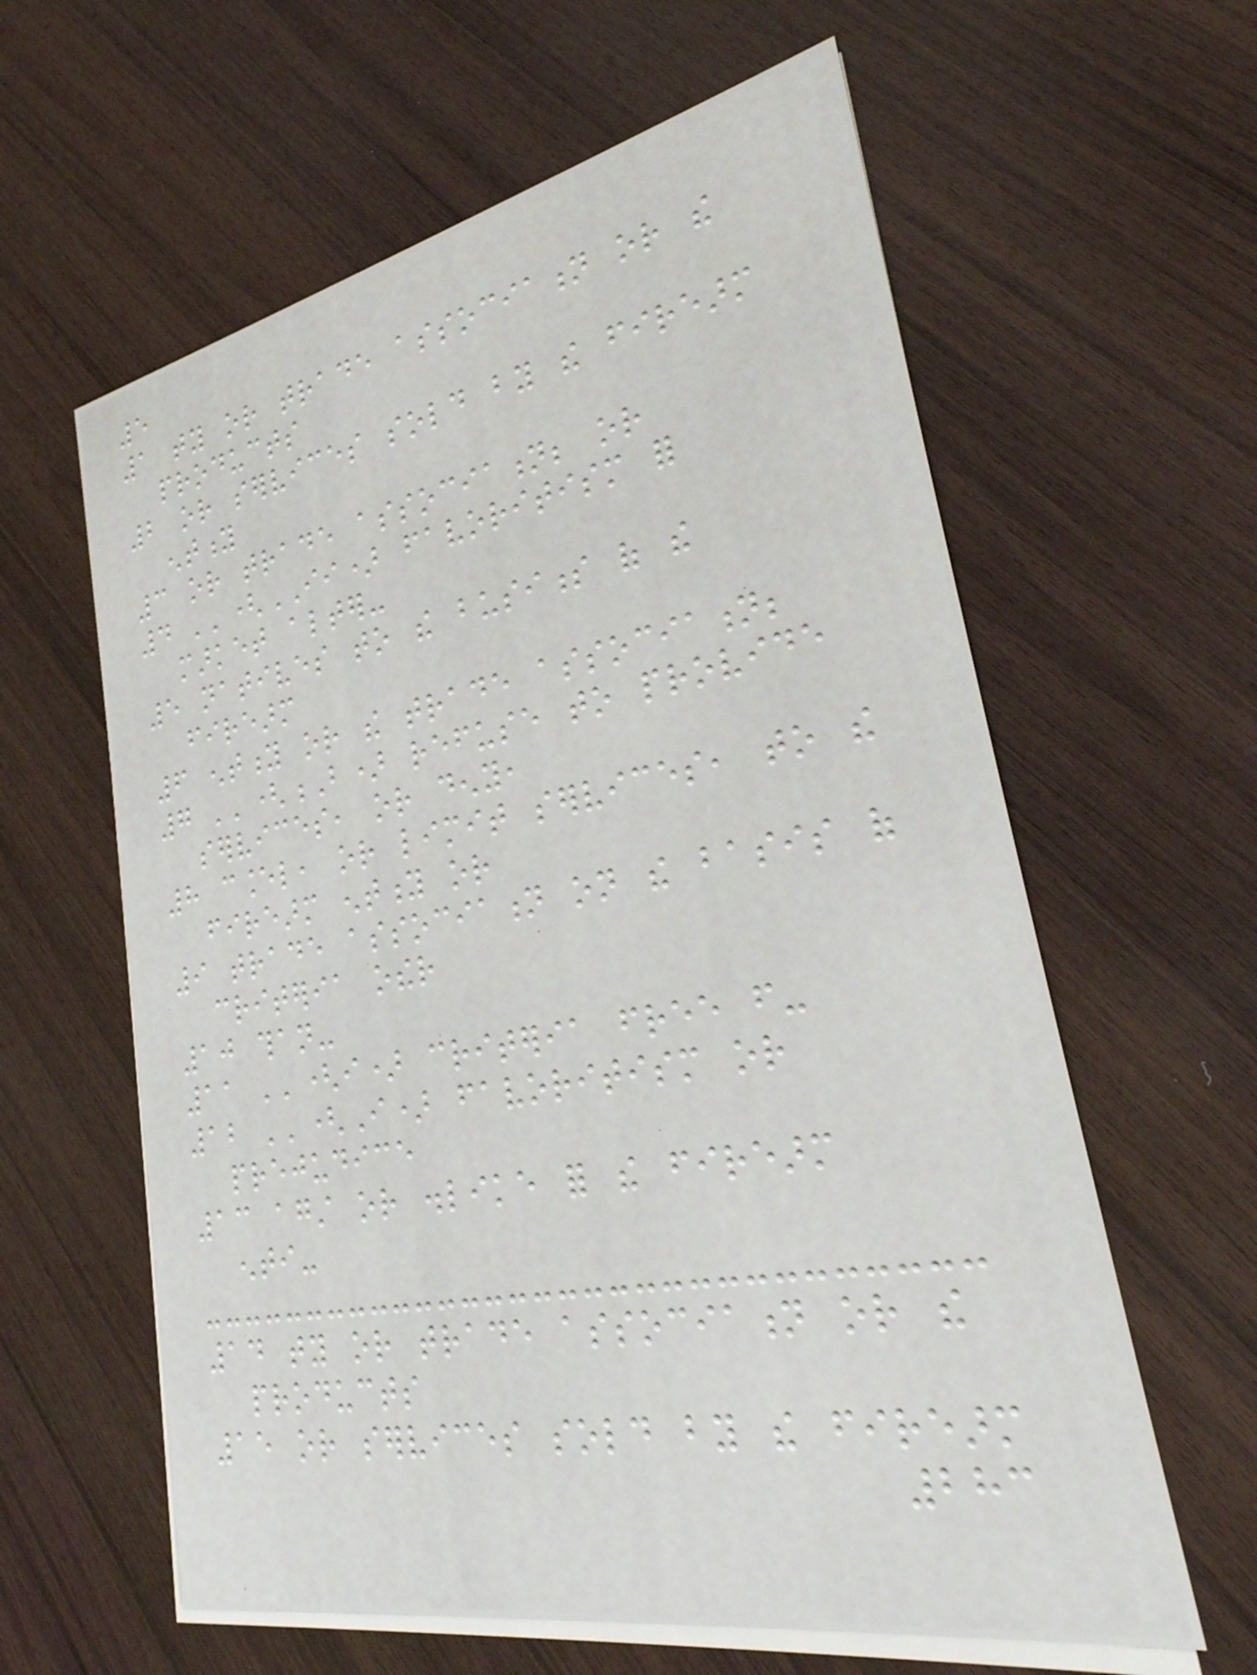5
1 ty or trade association or the
products
2 or services sold by the firearm
entity
3 or trade association; or
4 ''(II) favoritism for
market alter-
5 natives to the business of the
firearm
6 entity or the trade association;
7 ''(B) refuse to provide
services, or deny,
8 cancel, or limit services, to the
firearm entity or
9 trade association on the basis of
criteria other
10 than-
11 ''(i) criteria free from-
12 ''(I) favoritism or
prejudice
13 against or dislike for the firearm
enti-
14 ty or trade association or the
products
15 or services sold by the firearm
283
